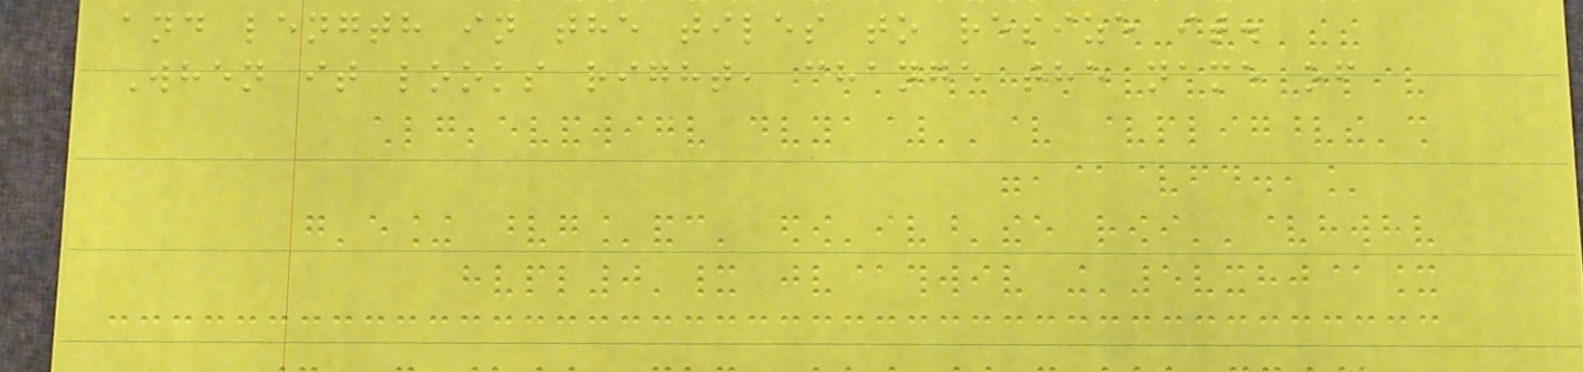and length in the tiles to resize it.
When it looks right, change the name of
